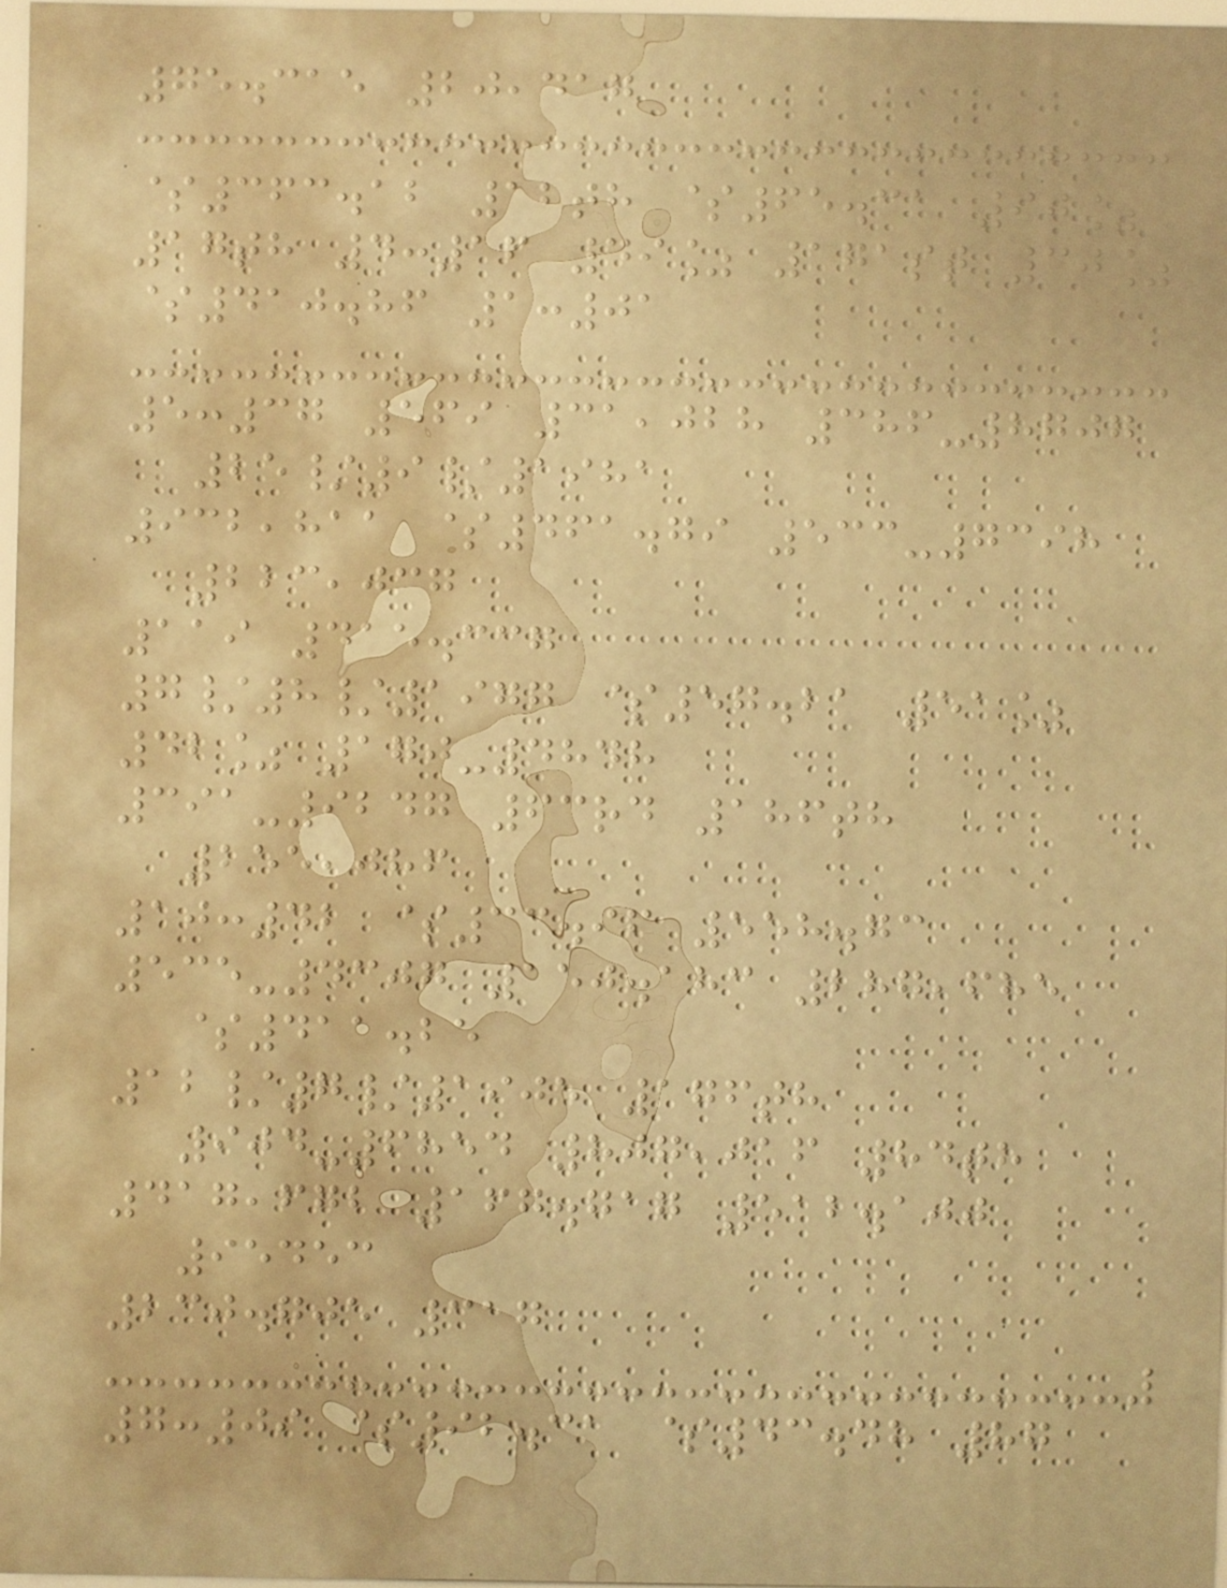75.315 20,417
$363.12 12th $65.31 90%
17th 4:16 49% 171st 30%
$410.86 1:01
5:37 569 31,028 386-8707
25/9/1981
932,811 $461.79 533-7398
223,037
119 415.337
7/8/1977 $57.21 51%
42% 170-4848
391-9247 63rd 186th
255,086
10:42 $33.96 558.73
535-4307 150.183 287,685
$411.25
12/7/1905 176th
904-6854 807,016 84th
417,672 167.717 512.100
95453
230.705 317
7:09 $92.31 $43.48 87
